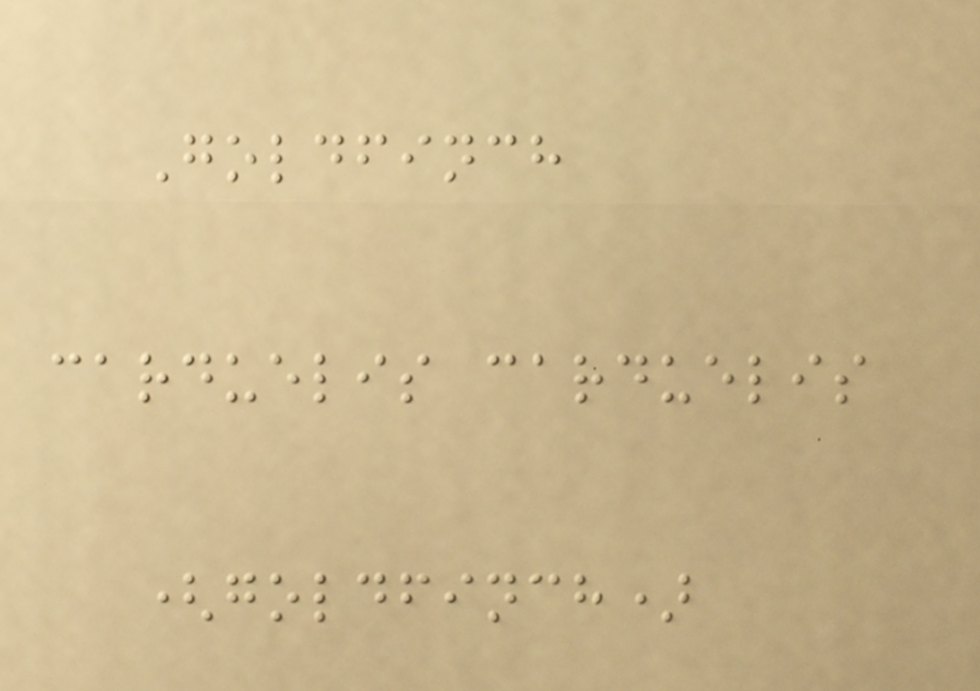Goldfinch
carduelis carduelis
(goldfinch)
